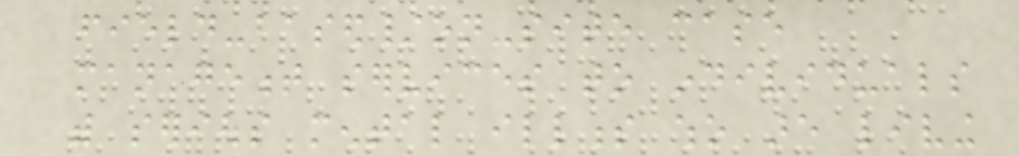field-based/on-site case
management services to individuals
with serious mental illness who are living
